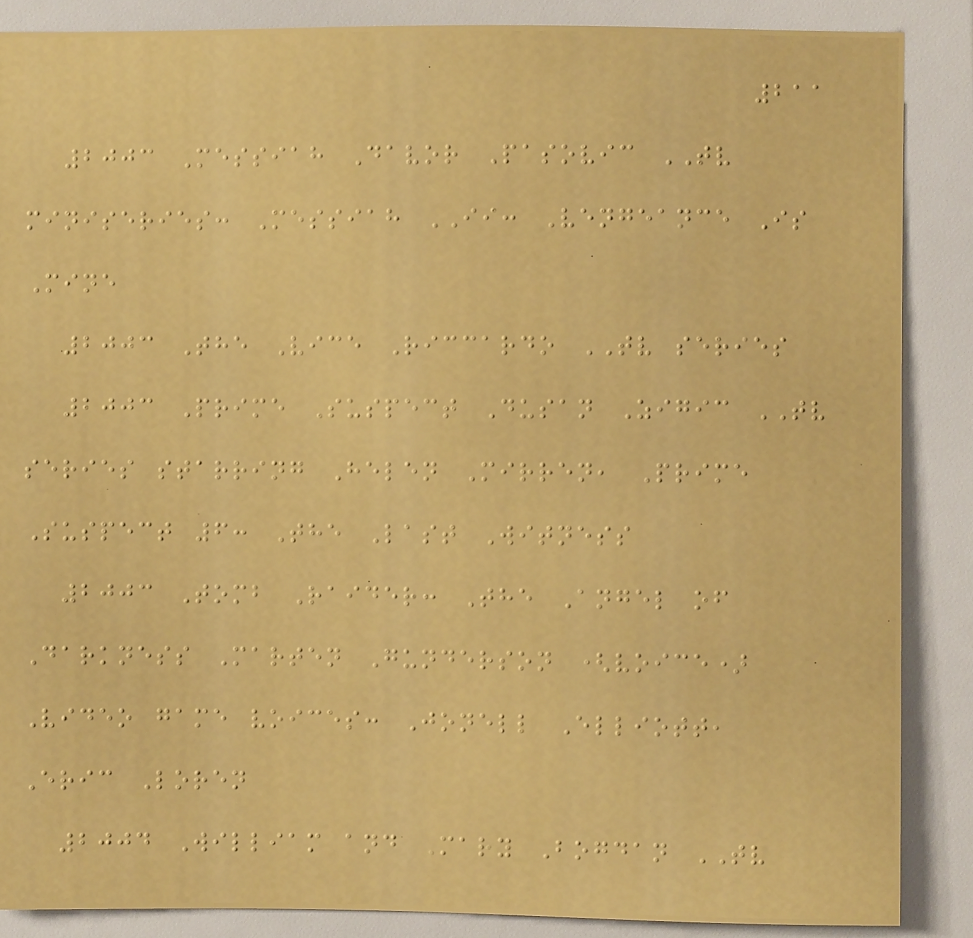211
2003 Messiah Davor Pasovic TV
miniseries: Messiah II: Vengeance Is
Mine
2003 The Vice Riccardo TV series
2003 Prime Suspect Dusan Zigic TV
series starring Helen Mirren, Prime
Suspect 6: The Last Witness
2003 Tomb Raider: The Angel of
Darkness Marten Gunderson (voice)
Video game voices: Jonell Elliott,
Eric Loren
2004 William and Mary Bogdan TV
